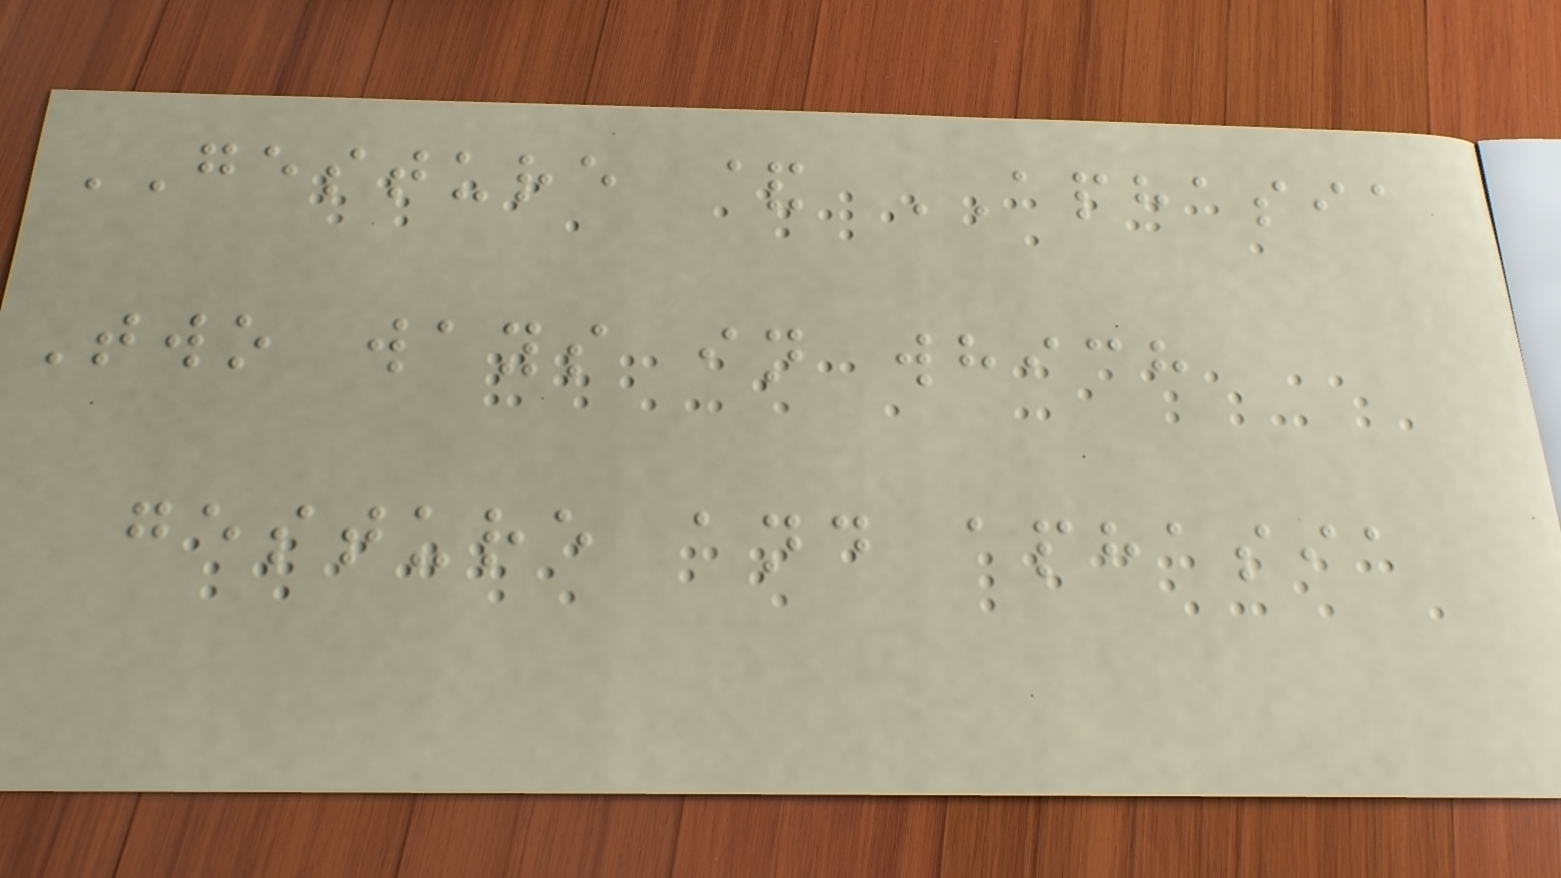GESTURE & APHASIA
Two ways in which
gesture and aphasia
